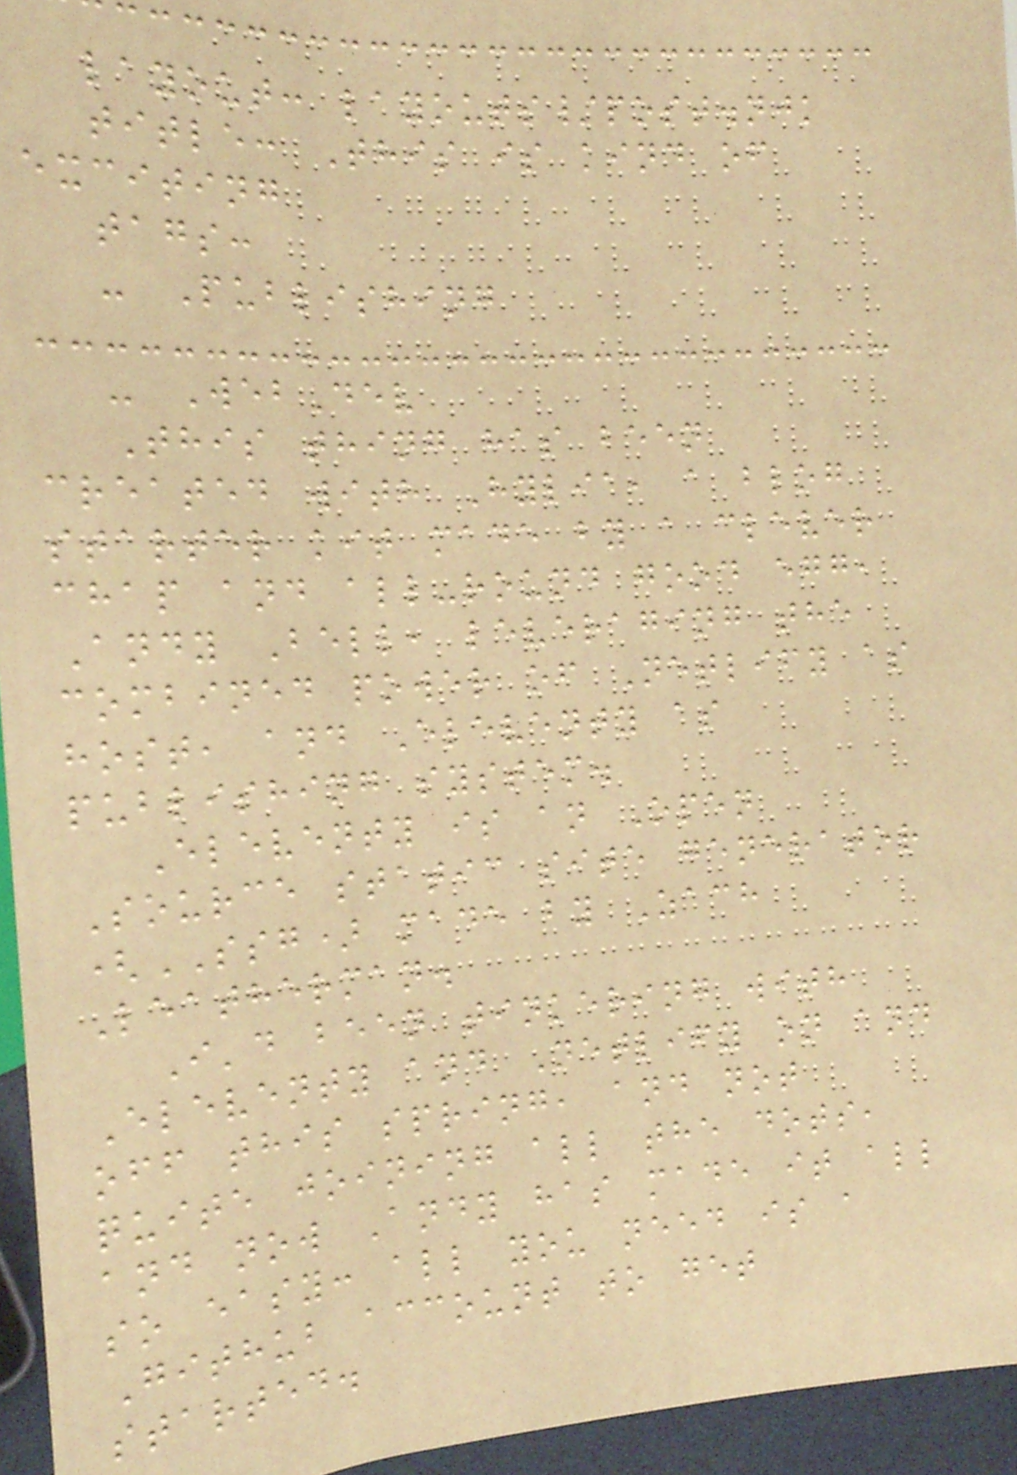layout: layouts/post.njk
title: This is kind of
exciting
tags:
- Publishing
- WebDev
This thing has been
created with Hylia, a blog
starter kit made by a clever
chap and all-round good egg,
Andy Bell, leveraging the
combined power of Netlify as
host, and Eleventy as
publishing system.
Eleventy is an Open
Source static site generator
(SSG) made by Zach
Leatherman.
I'd been tinkering with
Eleventy and Netlify on and
off this spring, and not
quite joining all the dots,
and now Andy has made it all
so easy: all you need is a
Github account to get
started.
